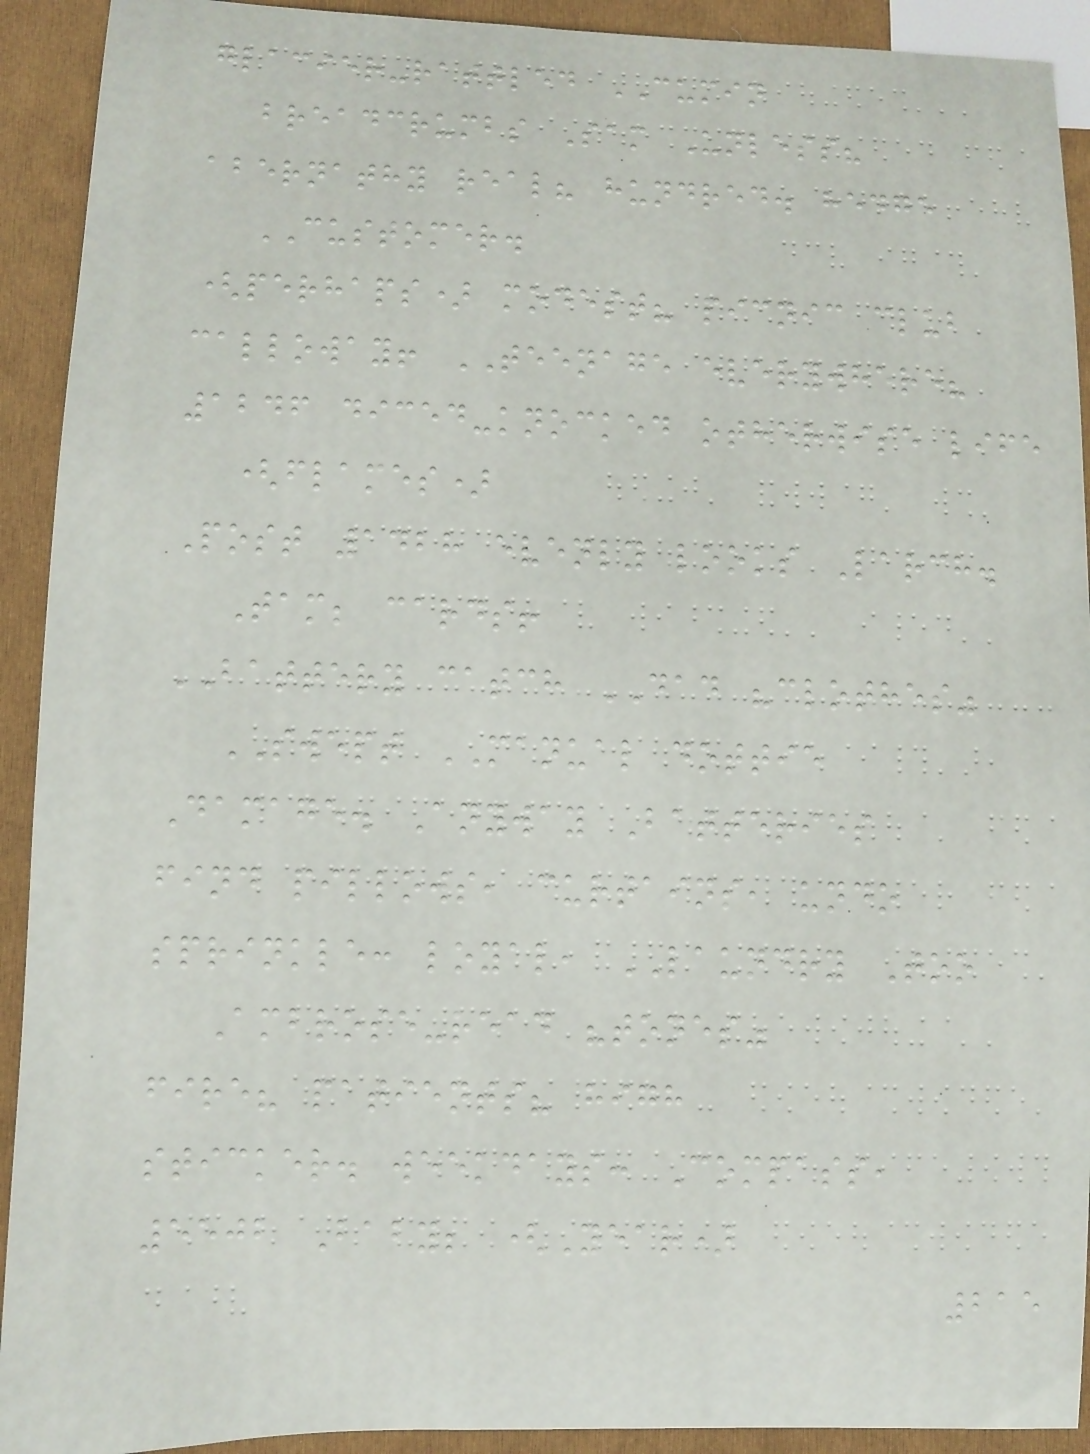glacier-rattled CUMIN
breadcrumbs Sam Unless?
abernathy real? hundred. hedge
CUSTOMER.
(perhaps) modest? picnic club
calloway! TEENAGE everywhere?
1246 diced-knocked otherwise life
(flames)
Post 1428 evenly looks Larch.
Tam; cards!
BATTERY catch DAD "clothes"
SWEPT MANUAL dottie
Damage. Anyway Batteries
find pillows, curtains, undo
sprinkle: loyal, LAUNDRY Too
Ambrose-read "tones"
fire? patients? high
sticker. weekdays: Compass,
5502 Baby; (Year)
215
